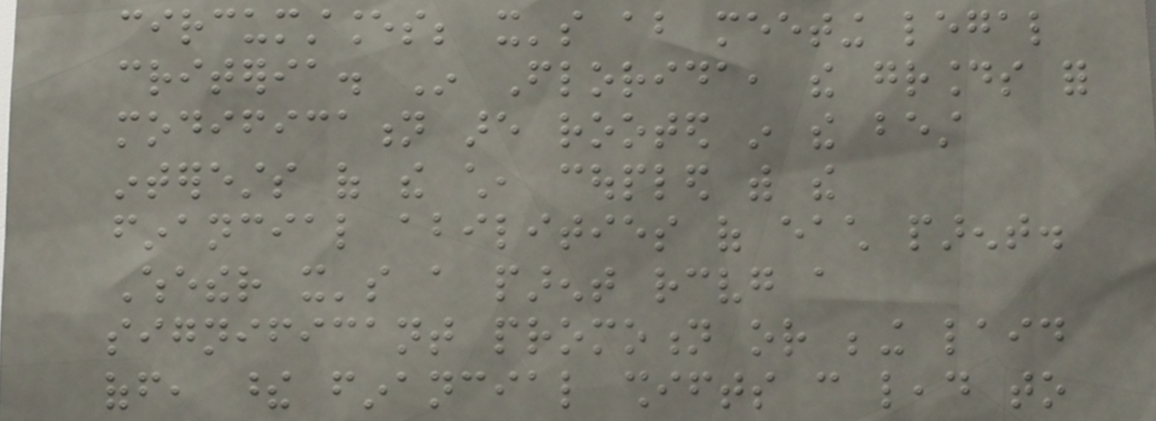circumstances; it's about meeting legal
criteria. In Florida, the grounds for
modification are rooted in the best
interests of the child, coupled with the
financial abilities of each parent.
Whether it's a parent receiving a
significant promotion or being laid
off, these financial shifts can lead to
